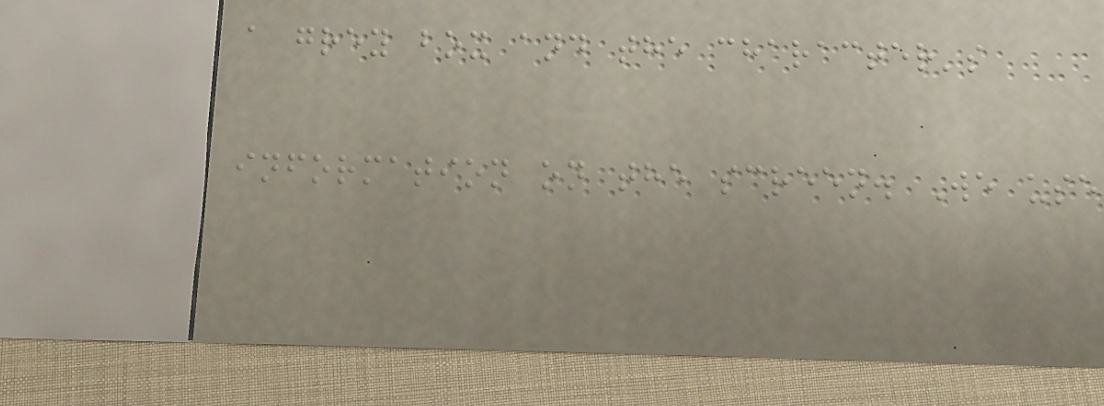a grey box and the character's
information on the screen. We use
